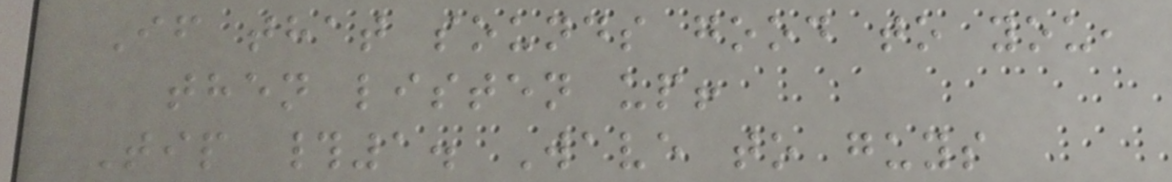If that sounds good to you,
then listen up!
Tip #1. Wave to guys
